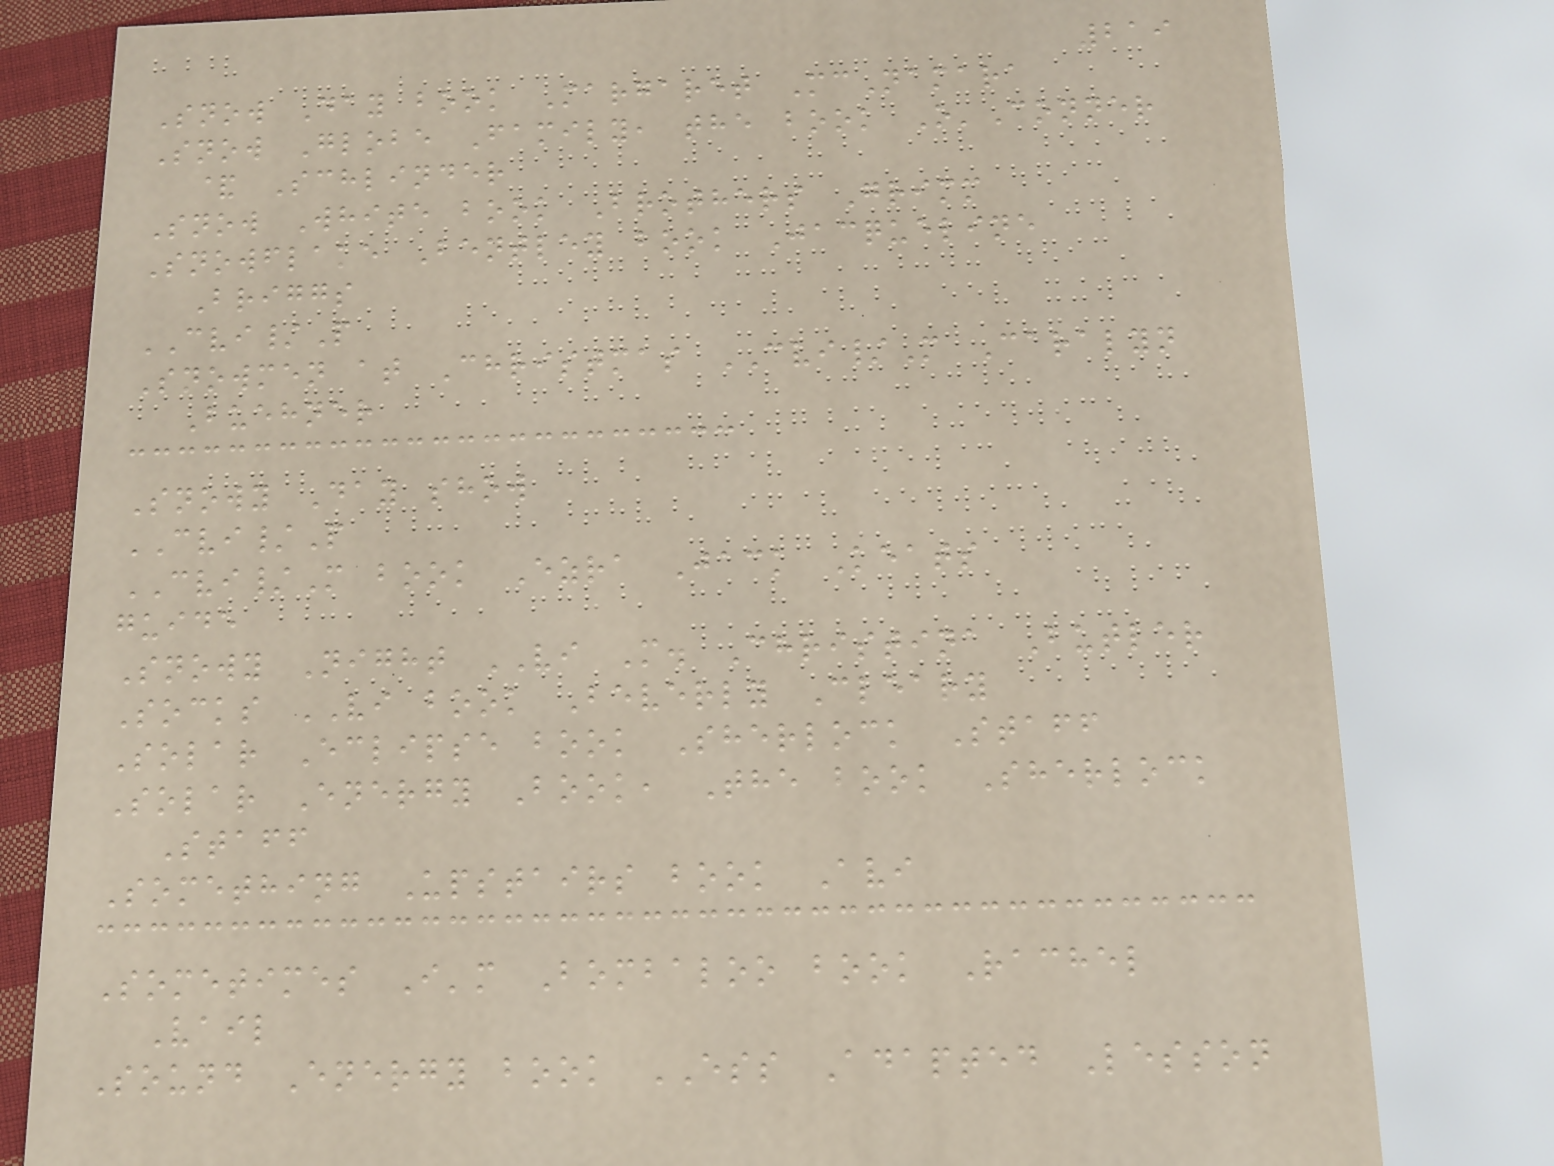219
Snow Day book Margaret McNamara
Snow Globe Family, the book O'Conner
& Schlinder
Snow White book Brothers Grimm
Snowflake Bentley book Jacqueline
Briggs
CVI/P
Snowmen at Christmas CVI/M Caralyn
Buehner
Snowy Day show
CVI/P
CVI/M book Ezra Jack Keats
guide
Snowy Night VI M. Christina Butler
Socks VI book Beverly Cleary
Solar Eclipse book Sherlock Staff
Solar Energy Book, The book Sherlock
Staff
Something Upstairs book Avi
Sometimes I'm Bombaloo book Rachel
Vail
Sound Energy book ESS Adapted Lesson
